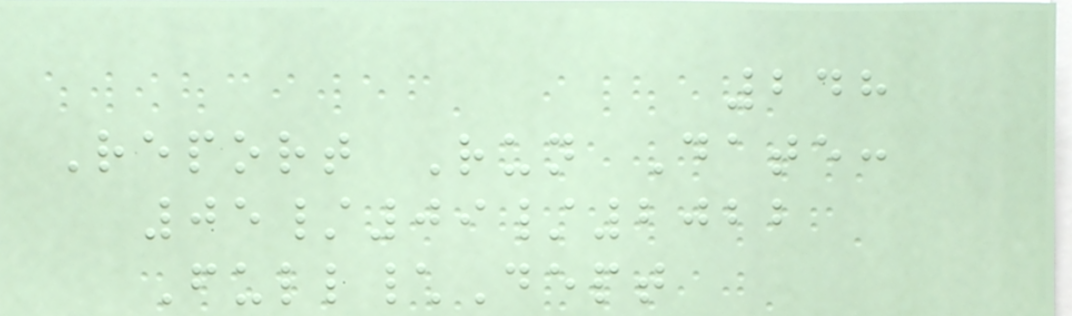248
Report Run Date:
05/09/2022
Full\Dept
